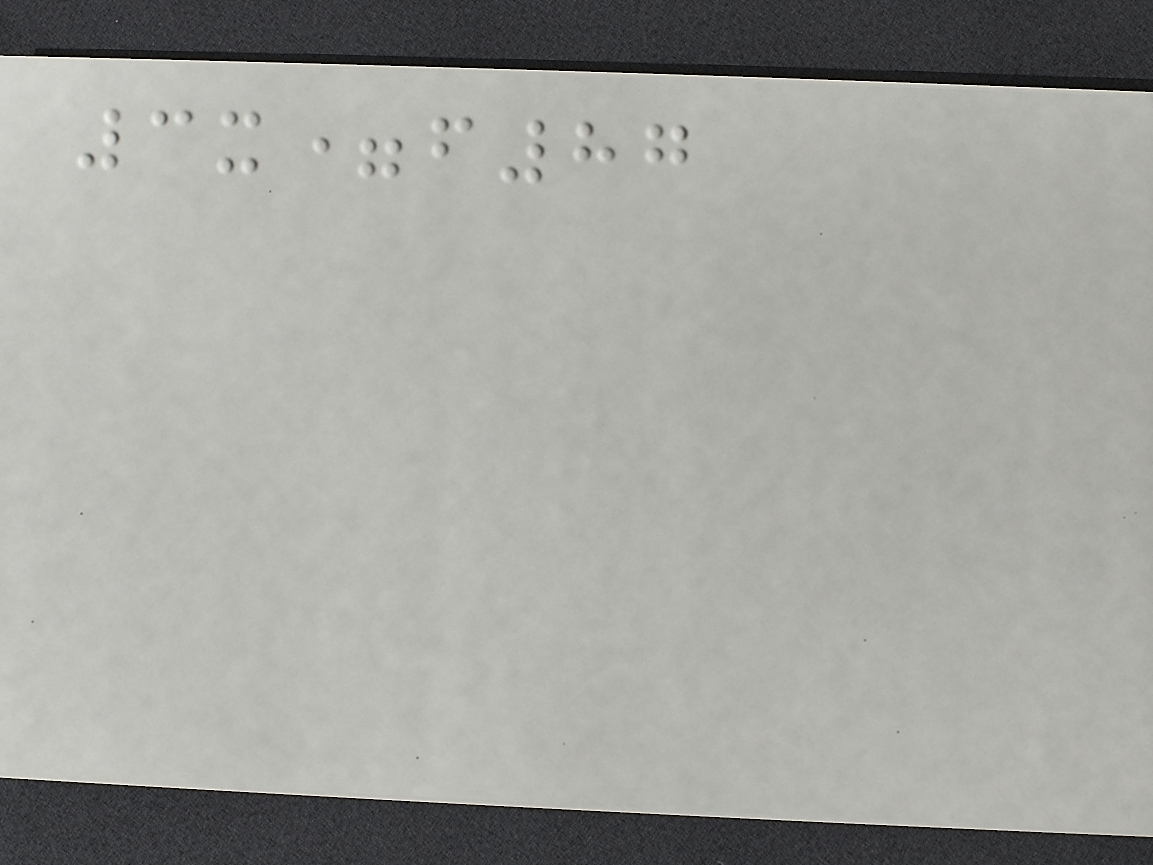3x=f87
